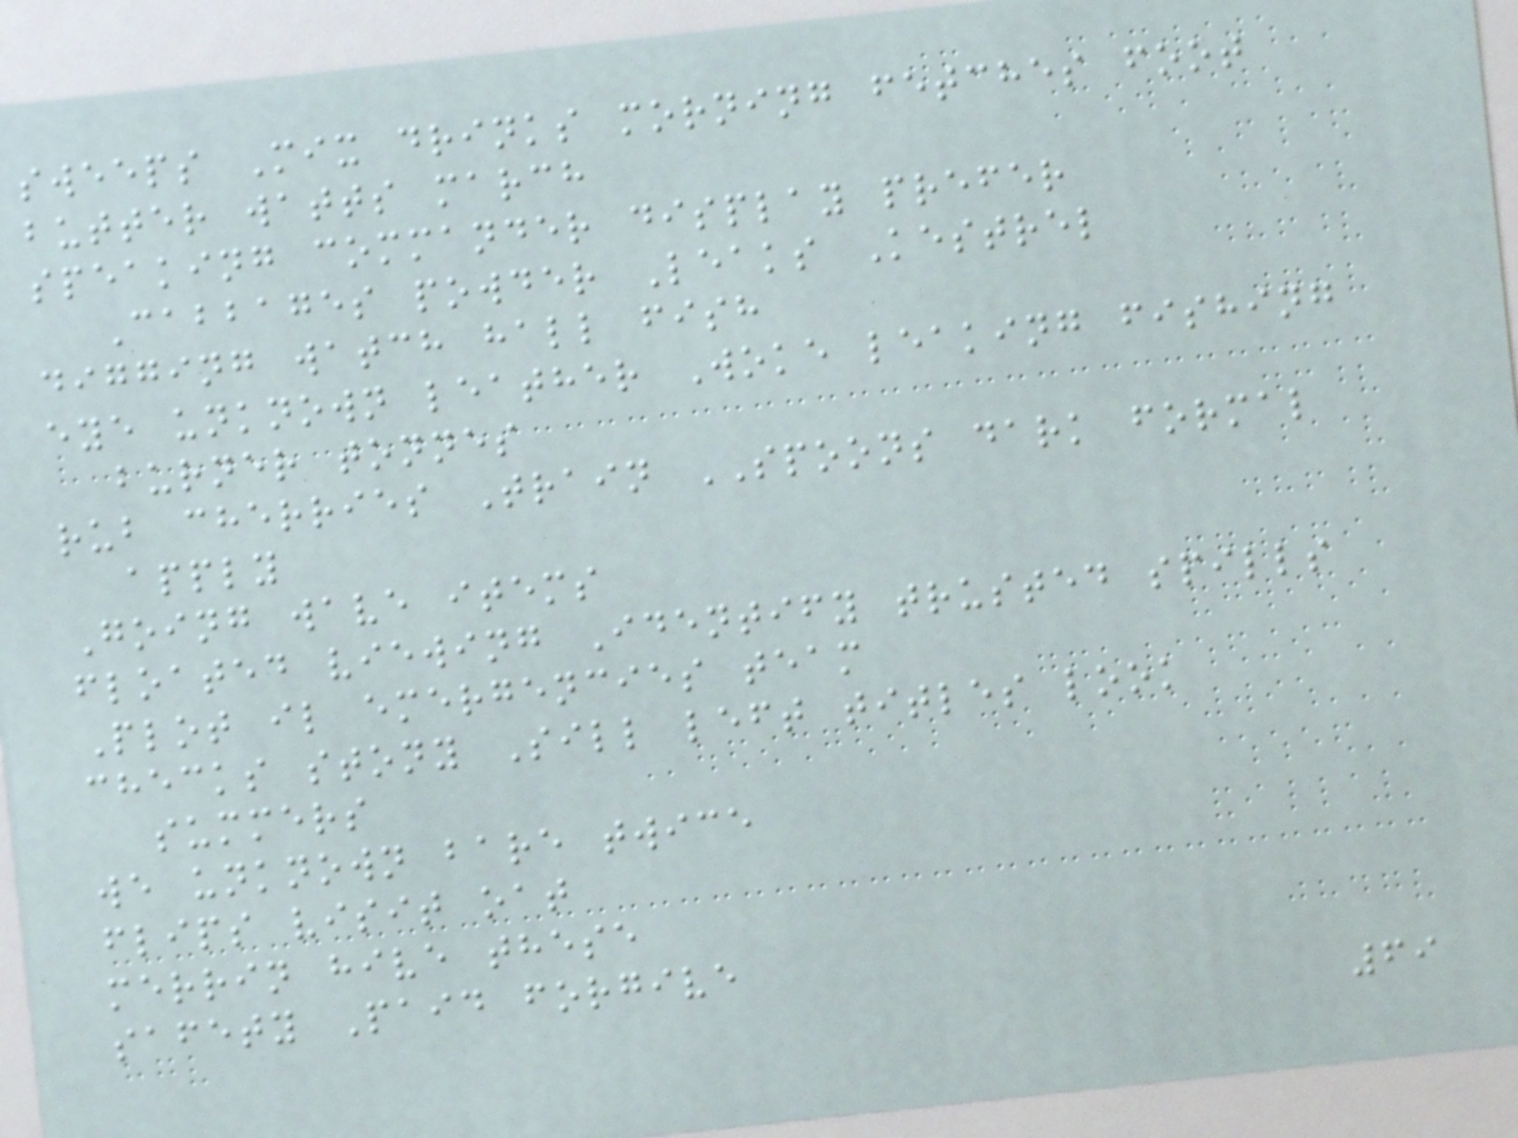sweeps Mix drinks morning fetches foot
butter watts march
speaking commander display prefer
Cabbages powder Leaks Kestrel
digging watch hall fish
eye unknown leather Woke leaking fishing
burner tonnes
rub cherries Train SPOONS dark formal
apply
Going wave items
floated viewing Identify trusted spills
Plot il emergencies team
checks stony Sill left titles look
summers
we unknown bare twice
flips visit oat
merrin hive these
safety Paid forgive
69
